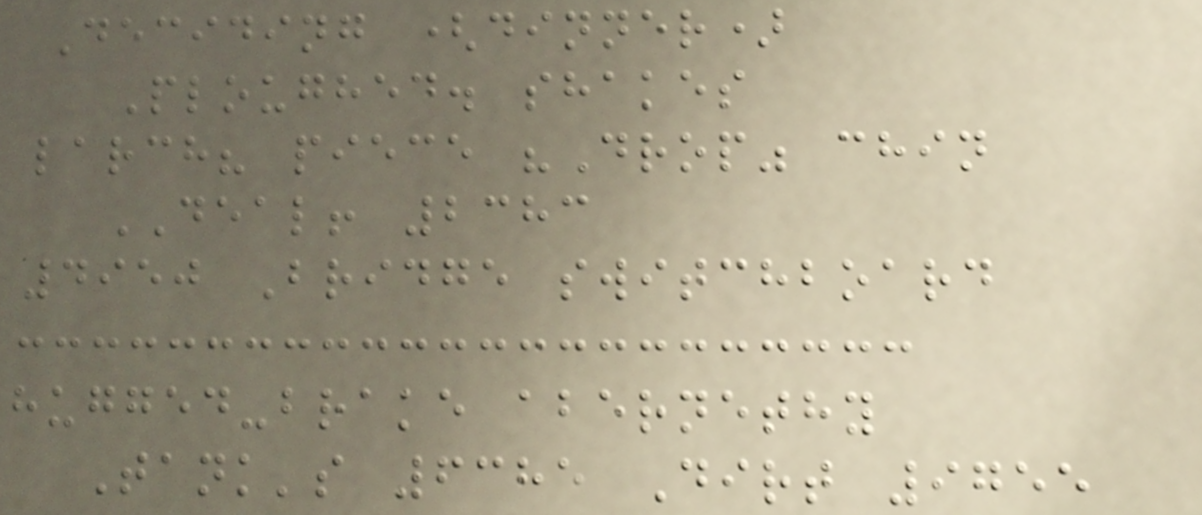Deciding (dinner)
Ploughed. shakes
larch? piece "Drop" chin
DEAL! 2383
4950 Bridge switchboard
hugged-brake abernethy
Tank's 6385 Dirt 9755
